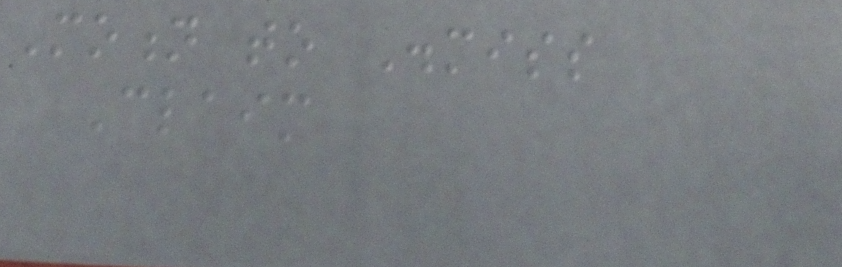Motion to Dismiss
Claim
